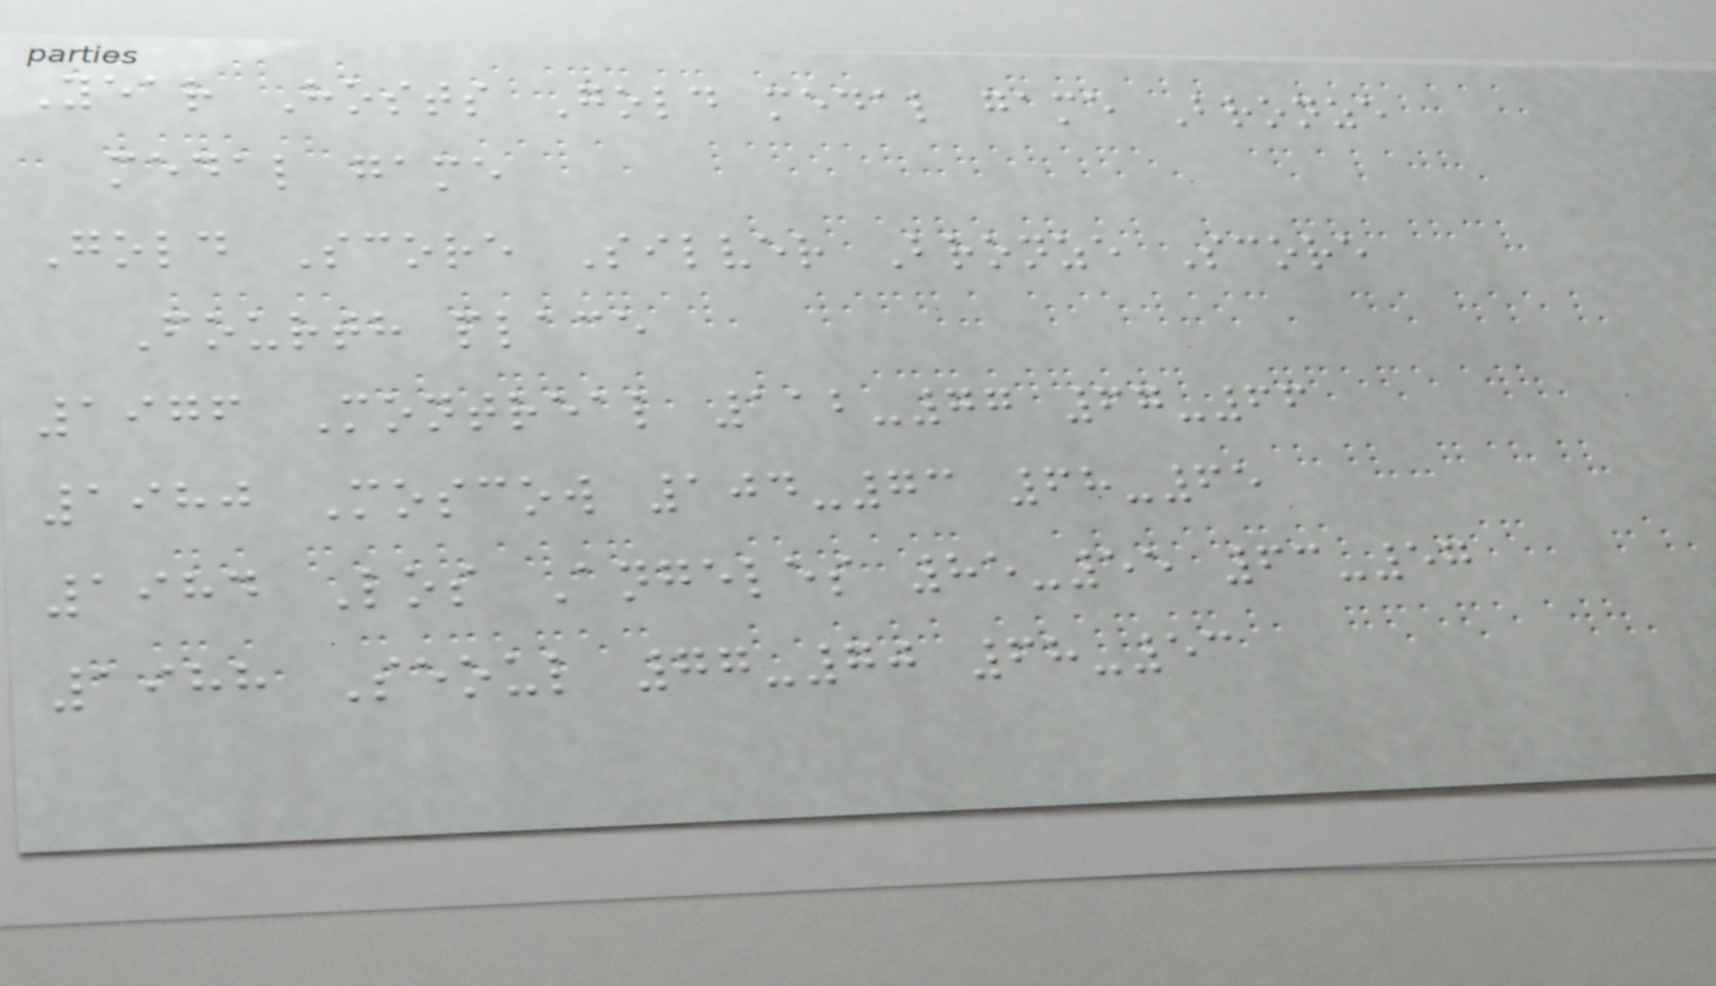Year Hosts Gold medal game Bronze
medal game
Gold Score Silver Bronze Score
Fourth place
1976 Montreal 112-77 67-66
1980 Moscow 104-73 68-65
1984 Los Angeles 85-55 63-57
1988 Seoul 77-70 68-53
